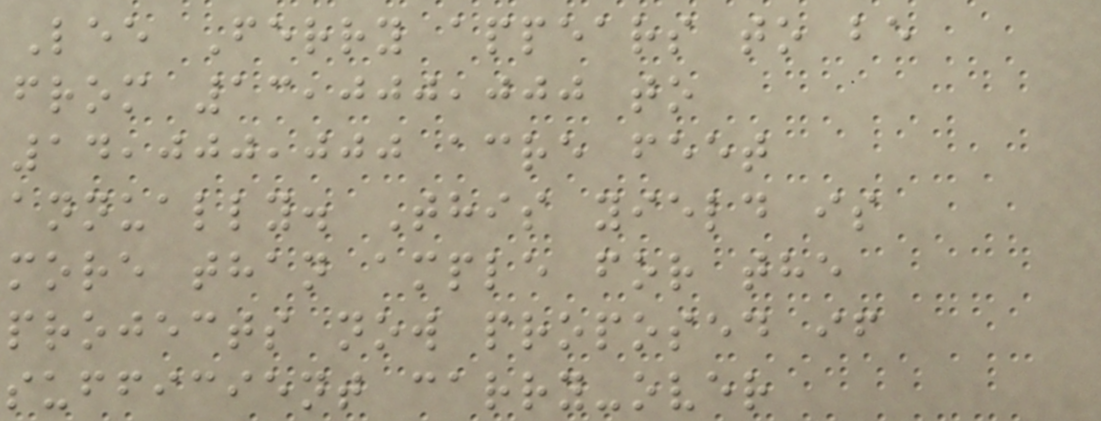Lee Ferry appears to be
from 13,000,000 to
14,000,000 acre feet
annually. This yield is
more than ample for the
projects now proposed if
sufficient carry-over
